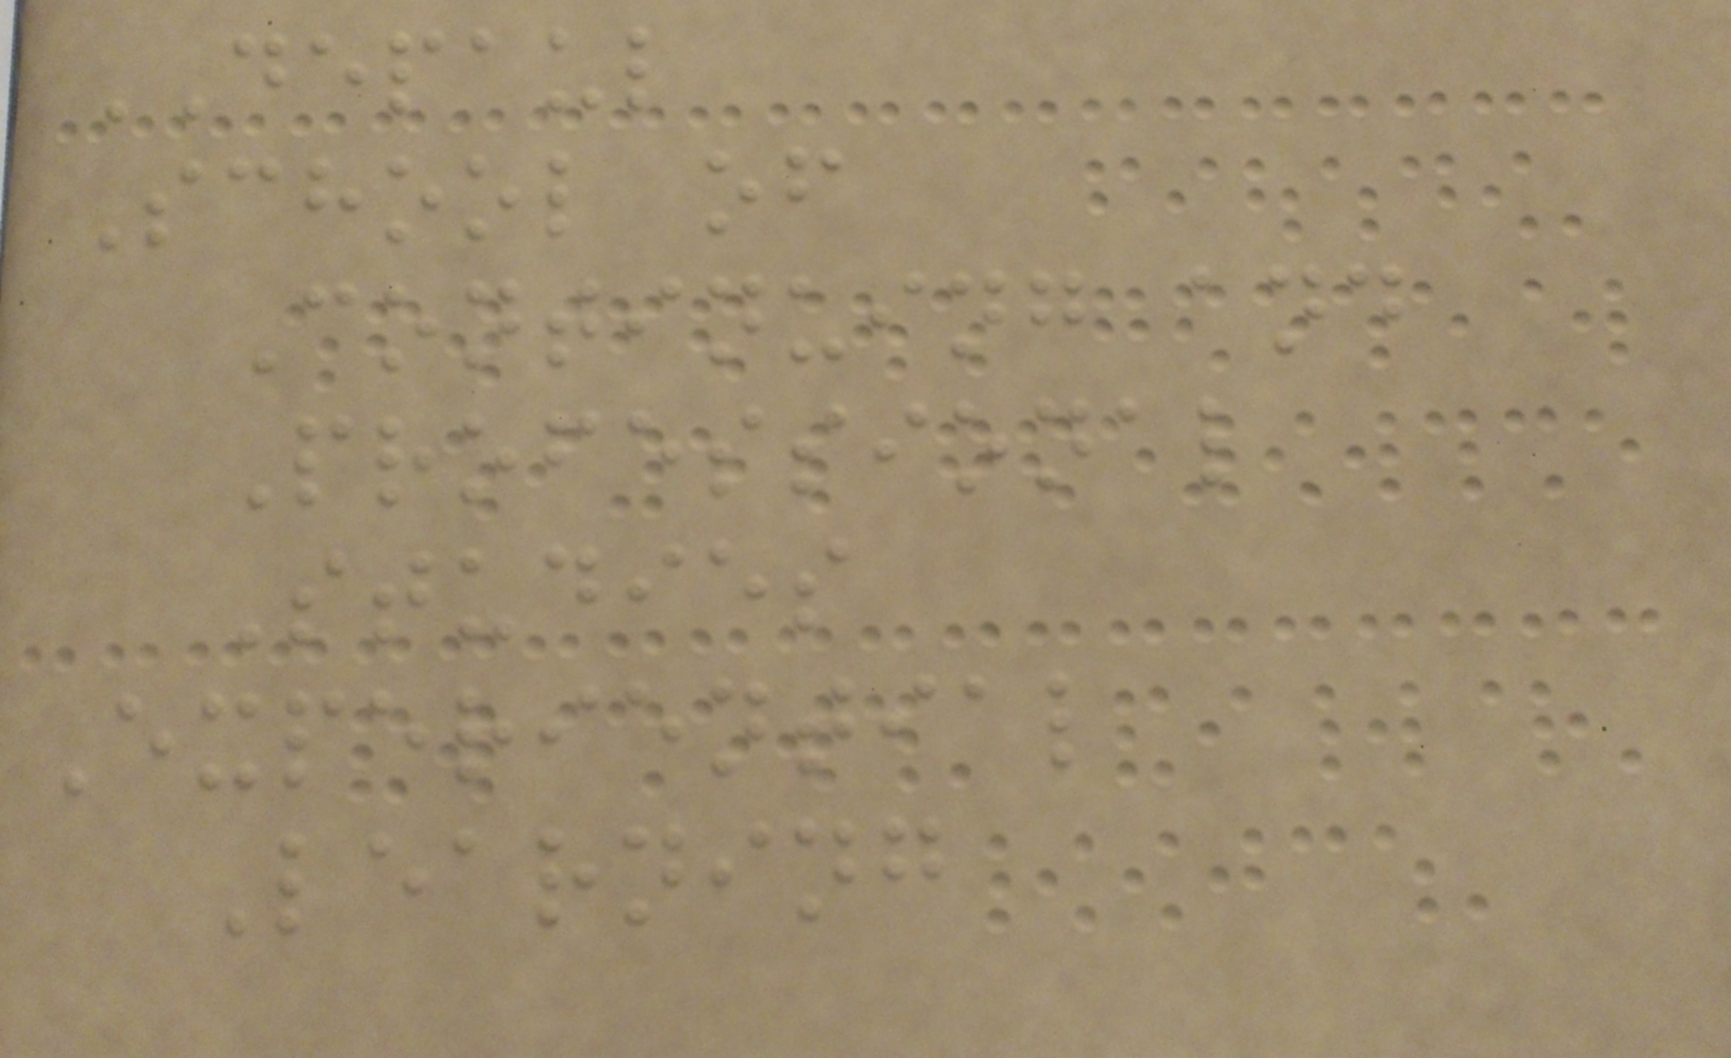DEPAUL
School of
Continuing and
Professional
Studies
Experiential
Learning
